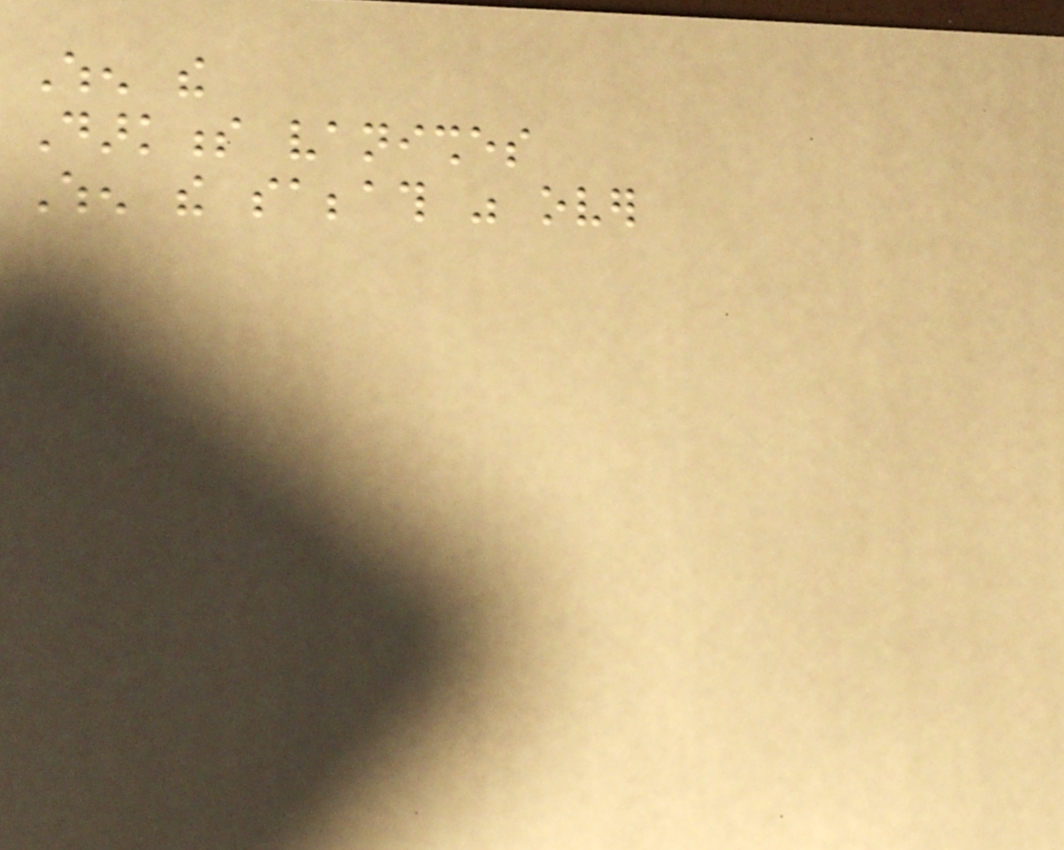When the
Darkness vanishes
When the sabbath was over
